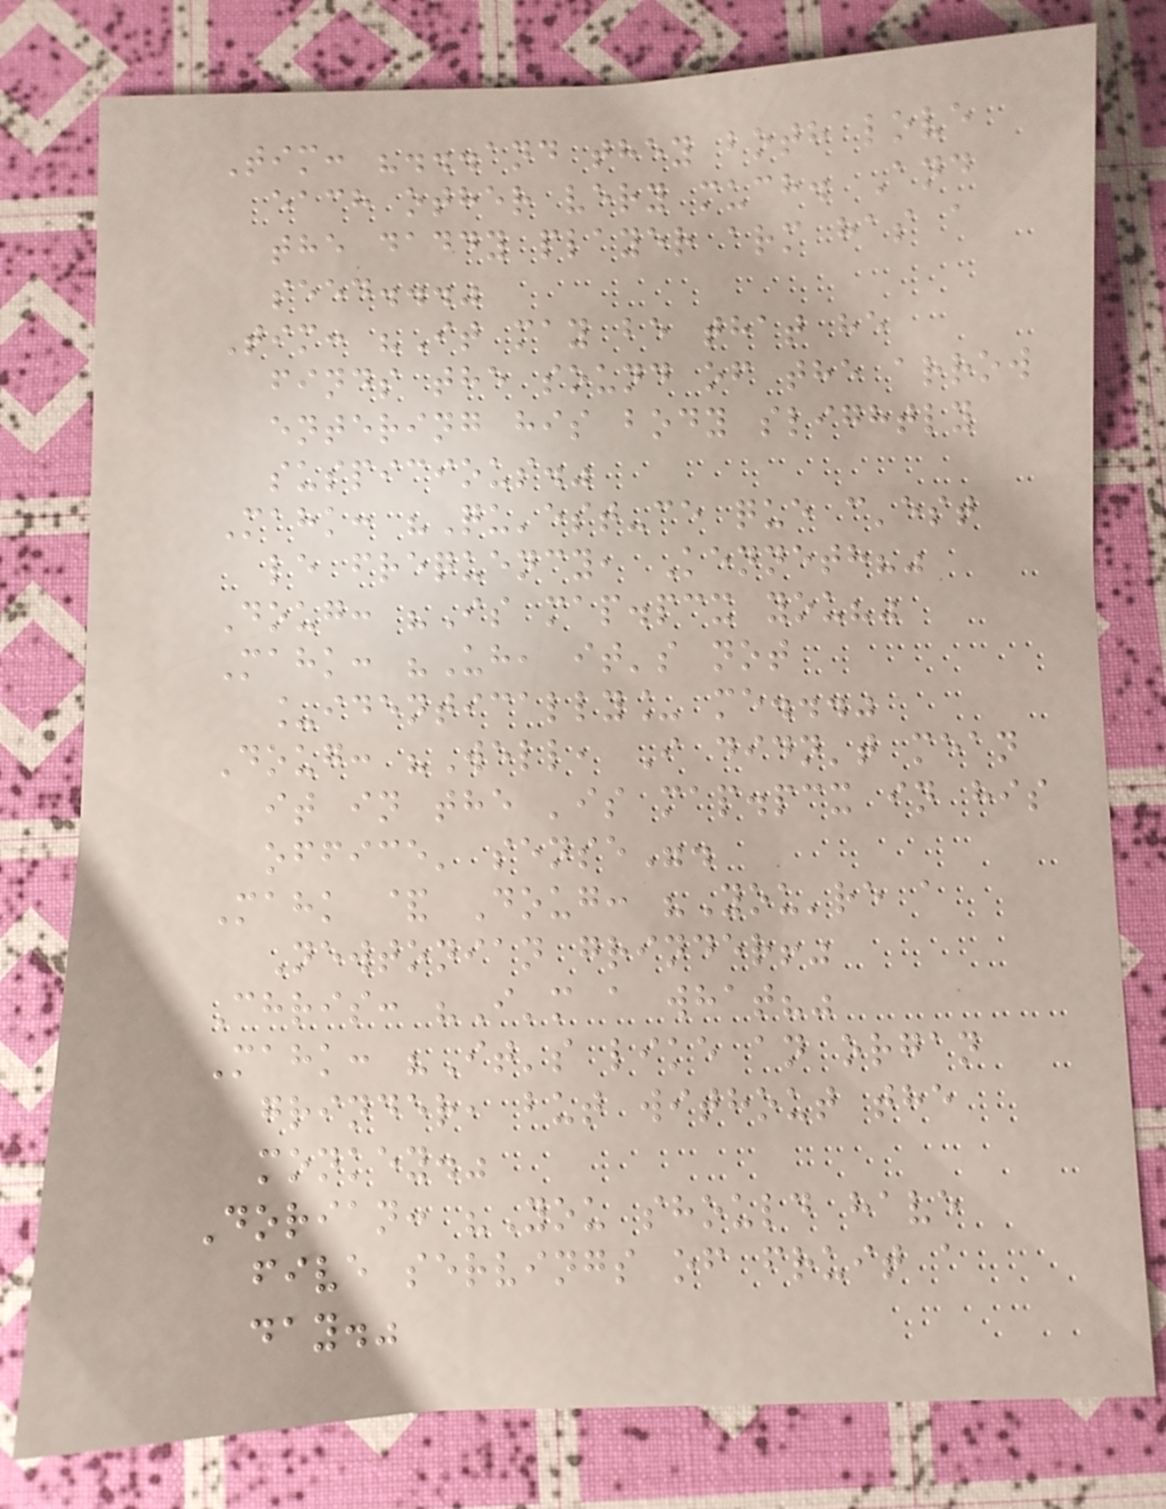Tim: "...and they both love
each other very much. And
the daddy player arm has a
seed..."
Tim: "It may be that he
finds the sound of the arrow
entering his body slightly
suspicious."
Mahk: "Qu'est-ce que c'est
le frequency, Kenneth?"
Doug: "Is map.pcx you?"
Mahk: "Uh, it's not
_identically_ me..."
Doug: "Well, I didn't mean
it in the 'is map.pcx in his
office' sense".
Mahk & Doug: "You're a
Newtonian grinder!"
Chris: "I'm a what?"
Mahk: "It's like an organ
grinder, but without the
monkey."
Dorian: "You should have
five servings of fruit a
day."
